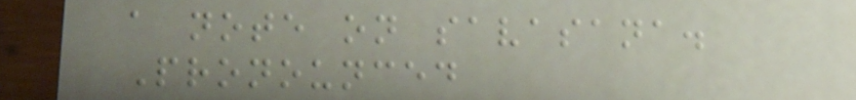a note on savasana.
Pronounced
